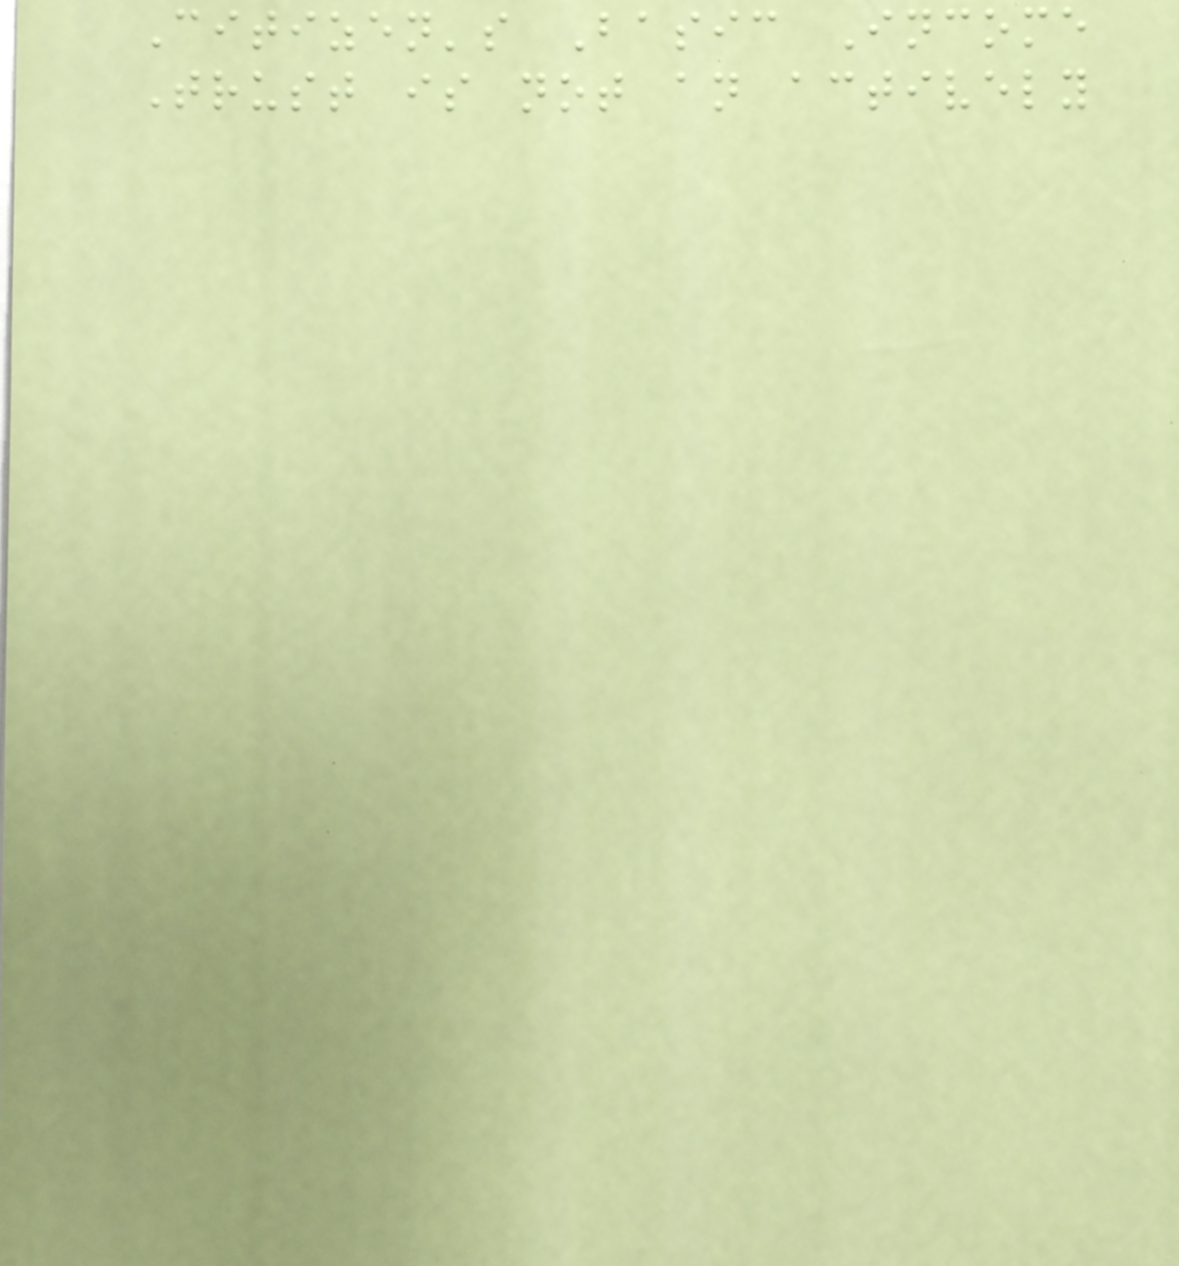Citizen's Basic Income
Trust is not an actively
